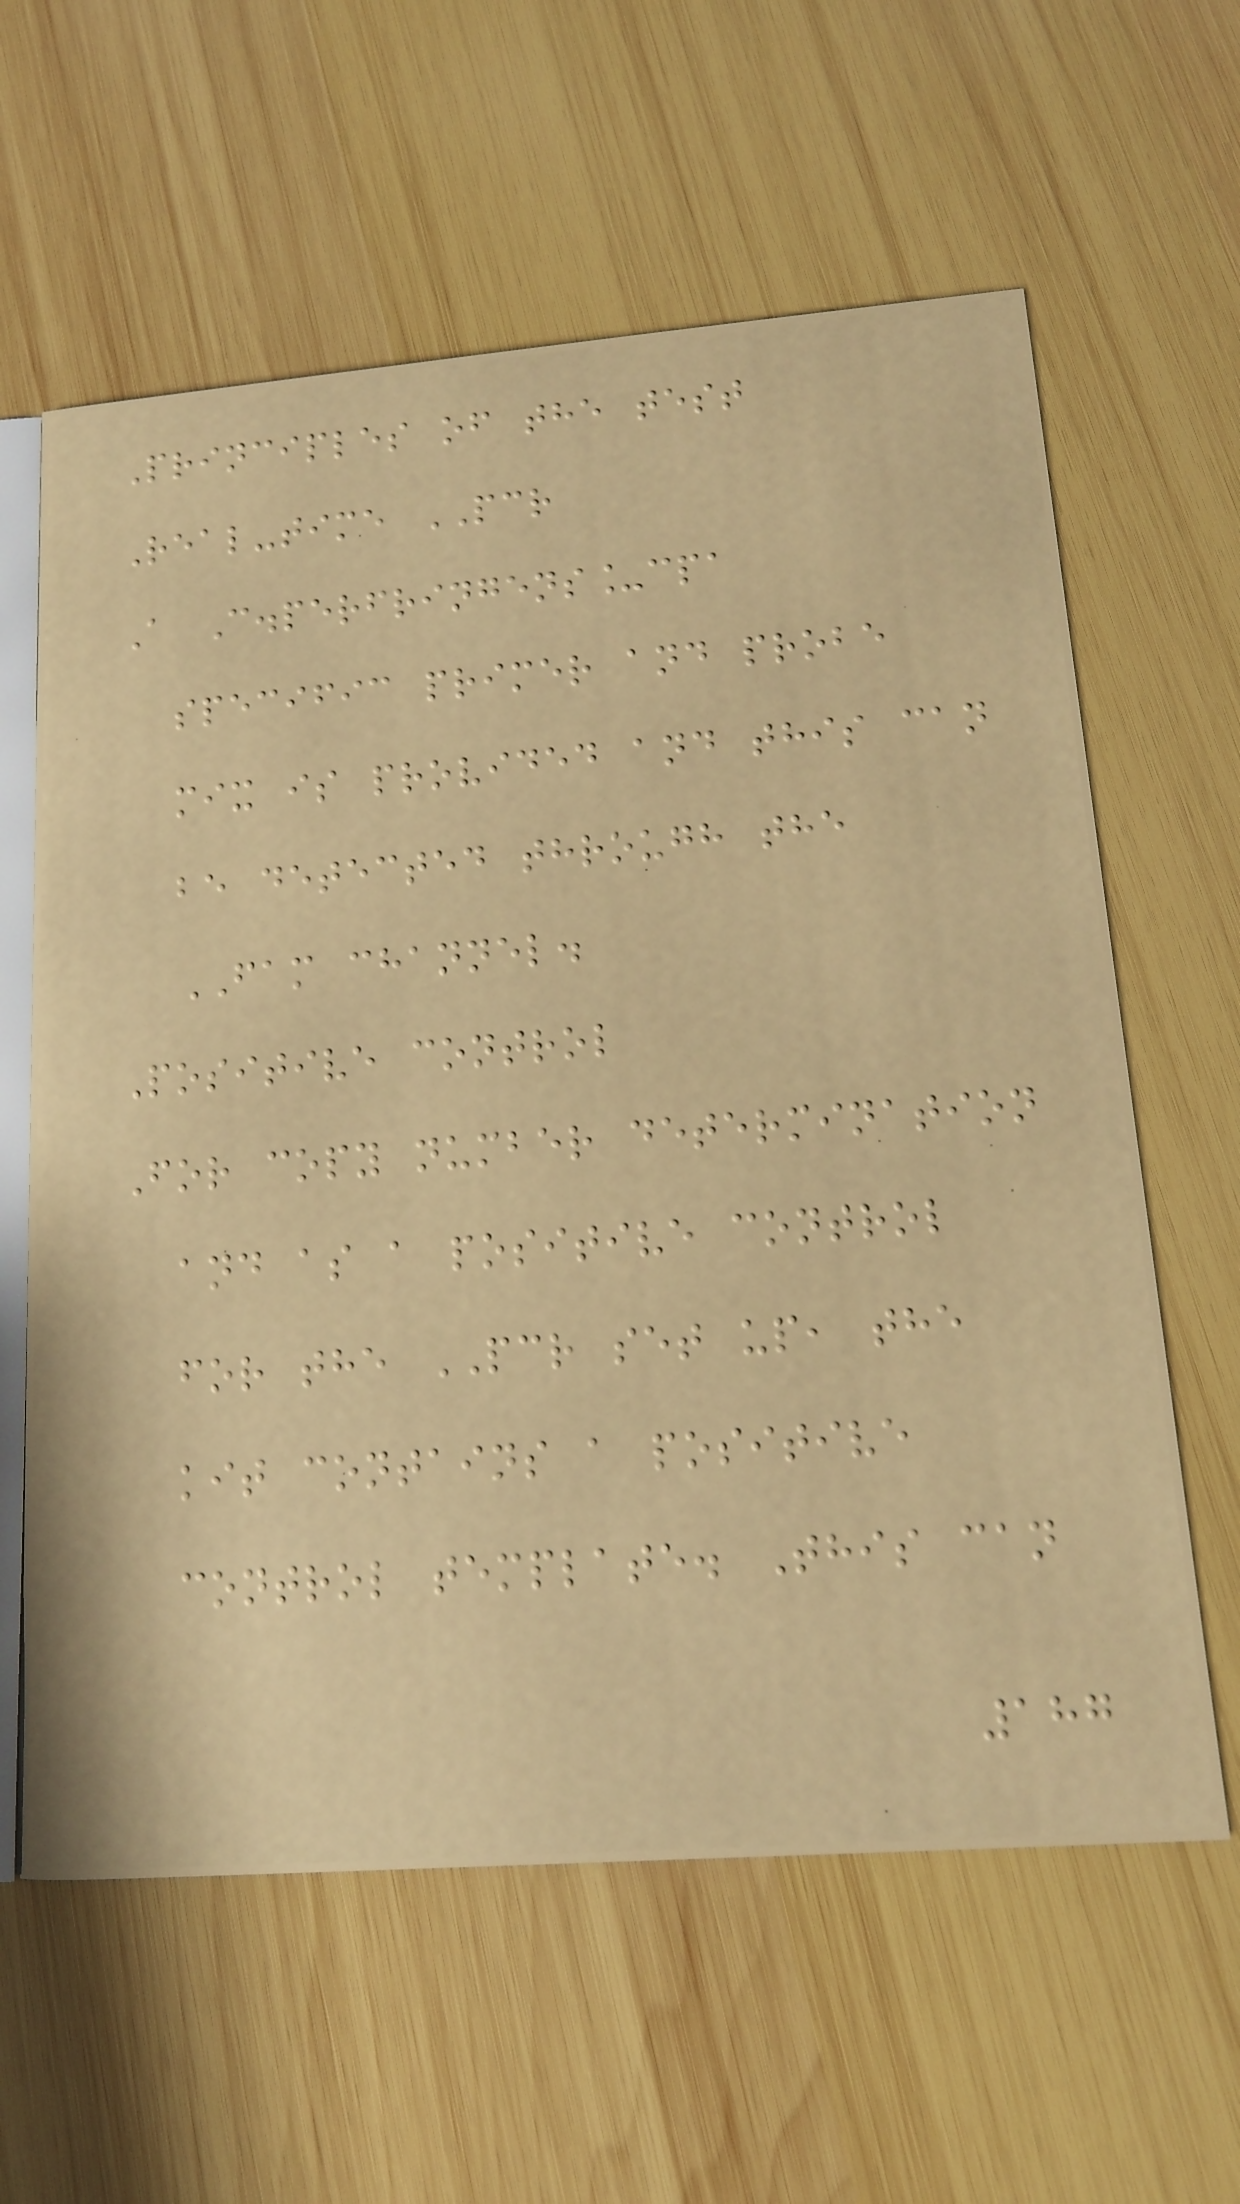Principles of the test
Real-time PCR
A C.perfringens_cpa
specific primer and probe
mix is provided and this can
be detected through the
FAM channel.
Positive control
For copy number determination
and as a positive control
for the PCR set up, the
kit contains a positive
control template. This can
187
